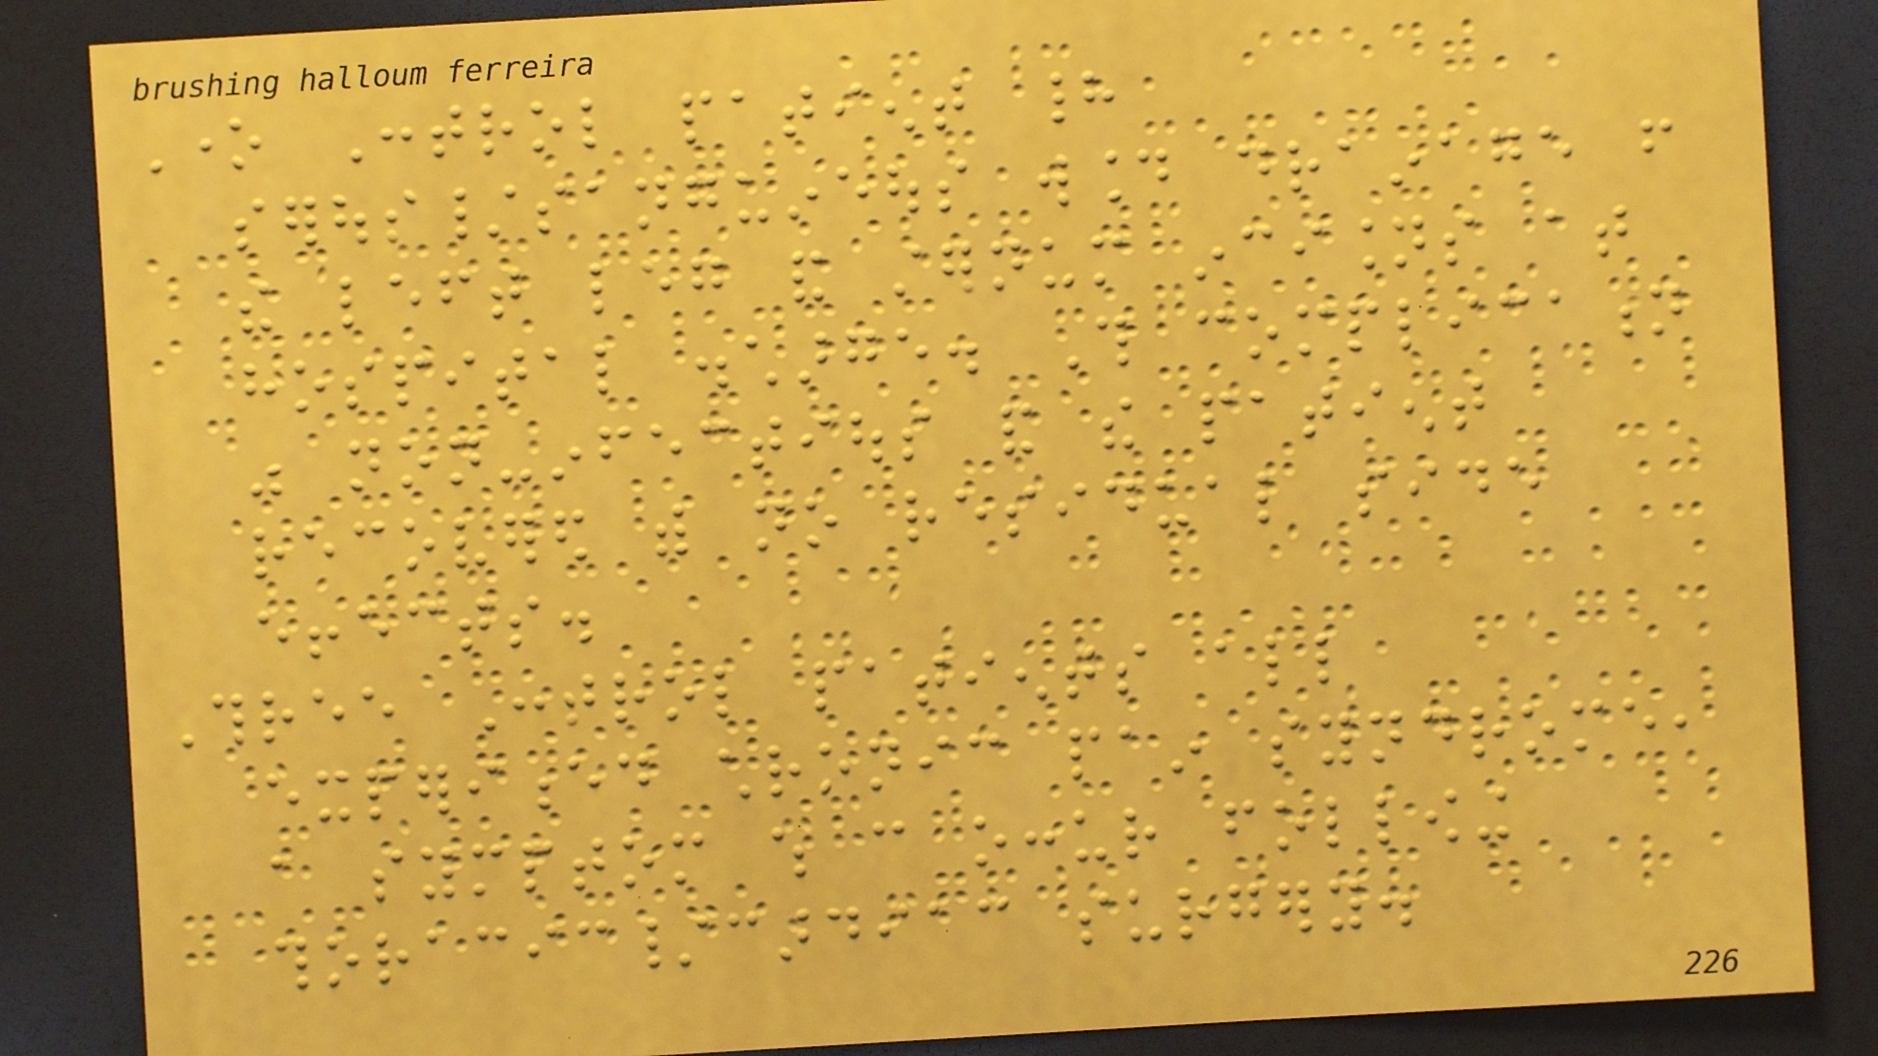One Control patient had
serous/sanguineous wound drainage from
the left leg and sternum incisions at
hospital discharge. This complication
was non-infectious and the patient
recovered with no residual side
effects.
Three Control patients all
experienced chronic pain syndrome,
a symptom which can occur following
thoracic/cardiac surgery.
